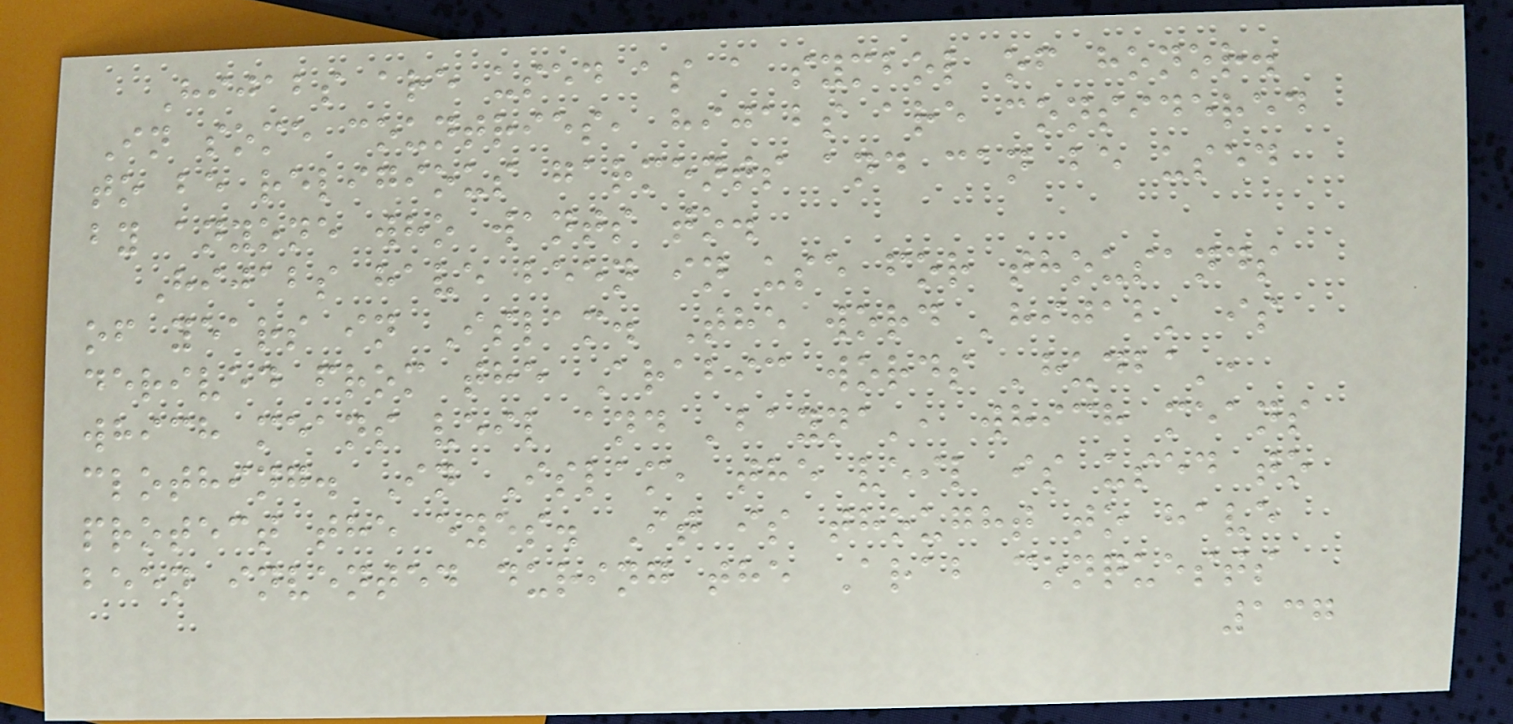Hijabs are used as a symbol of honor.
In some countries, hijabs are considered
to be religious garments and can be used
by anyone who wants to.
Hijabs have been in use for thousands
of years in Islam. The word 'hijab' is
derived from the Arabic words 'hudba',
which means veil and 'bayna', which means
clothing. In Islam, the veil is used to
protect the eyes. It is thought to have
been invented during the Arab conquests
137
